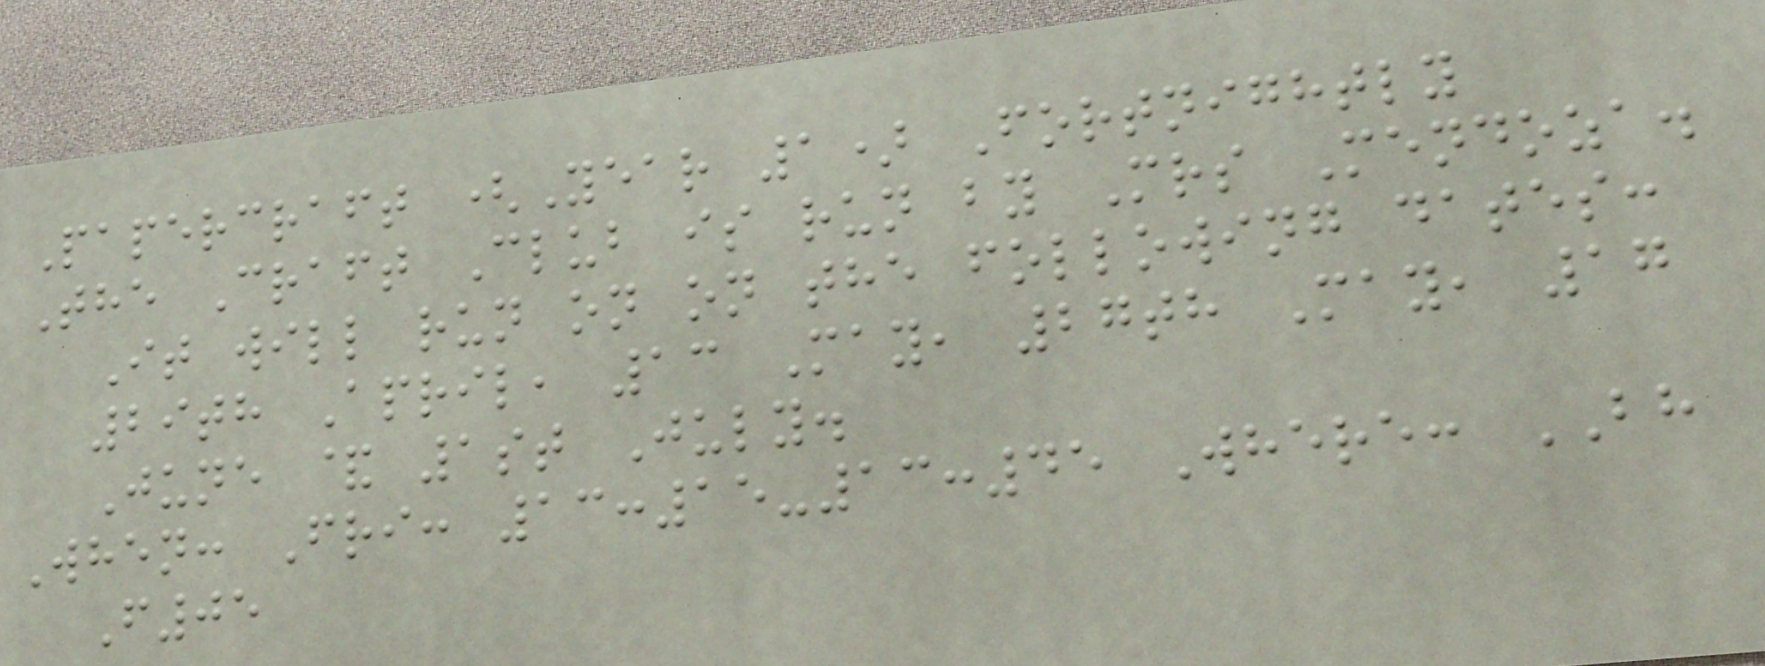Papercraft (Year 1) Fortnightly
The Craft Club is run by Mrs Mendoza.
It will run on on the following dates:
29th April, 13 May, 27th May, 17
June & 1st July.
When: Fri: 13:15-13:45 Where: BH
F05
